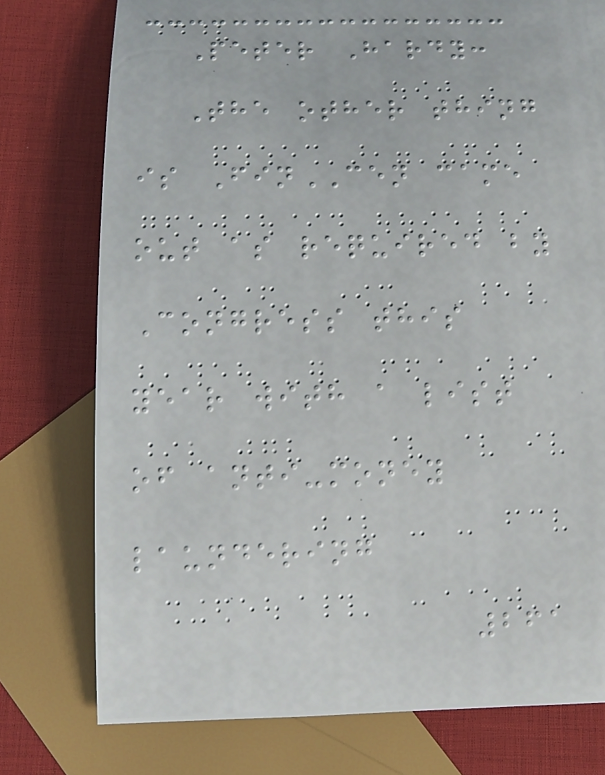Peter Hardy:
The other thing
is FinCEN came
out as required by
Congress this
year with a list
of anti-money
laundering
261
